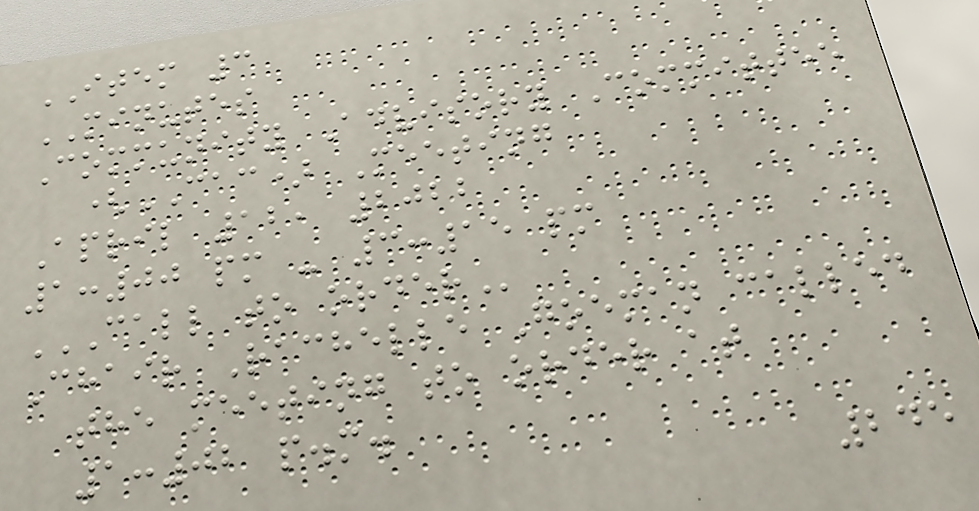ITEM 3
MINUTES
Community Advisory Committee
(CAC) Meeting
April 12, 2022
1:00 pm - 3:15 pm
CALL TO ORDER
Chair Rachelle Goeman called
the meeting to order at
1:02 p.m.
245
